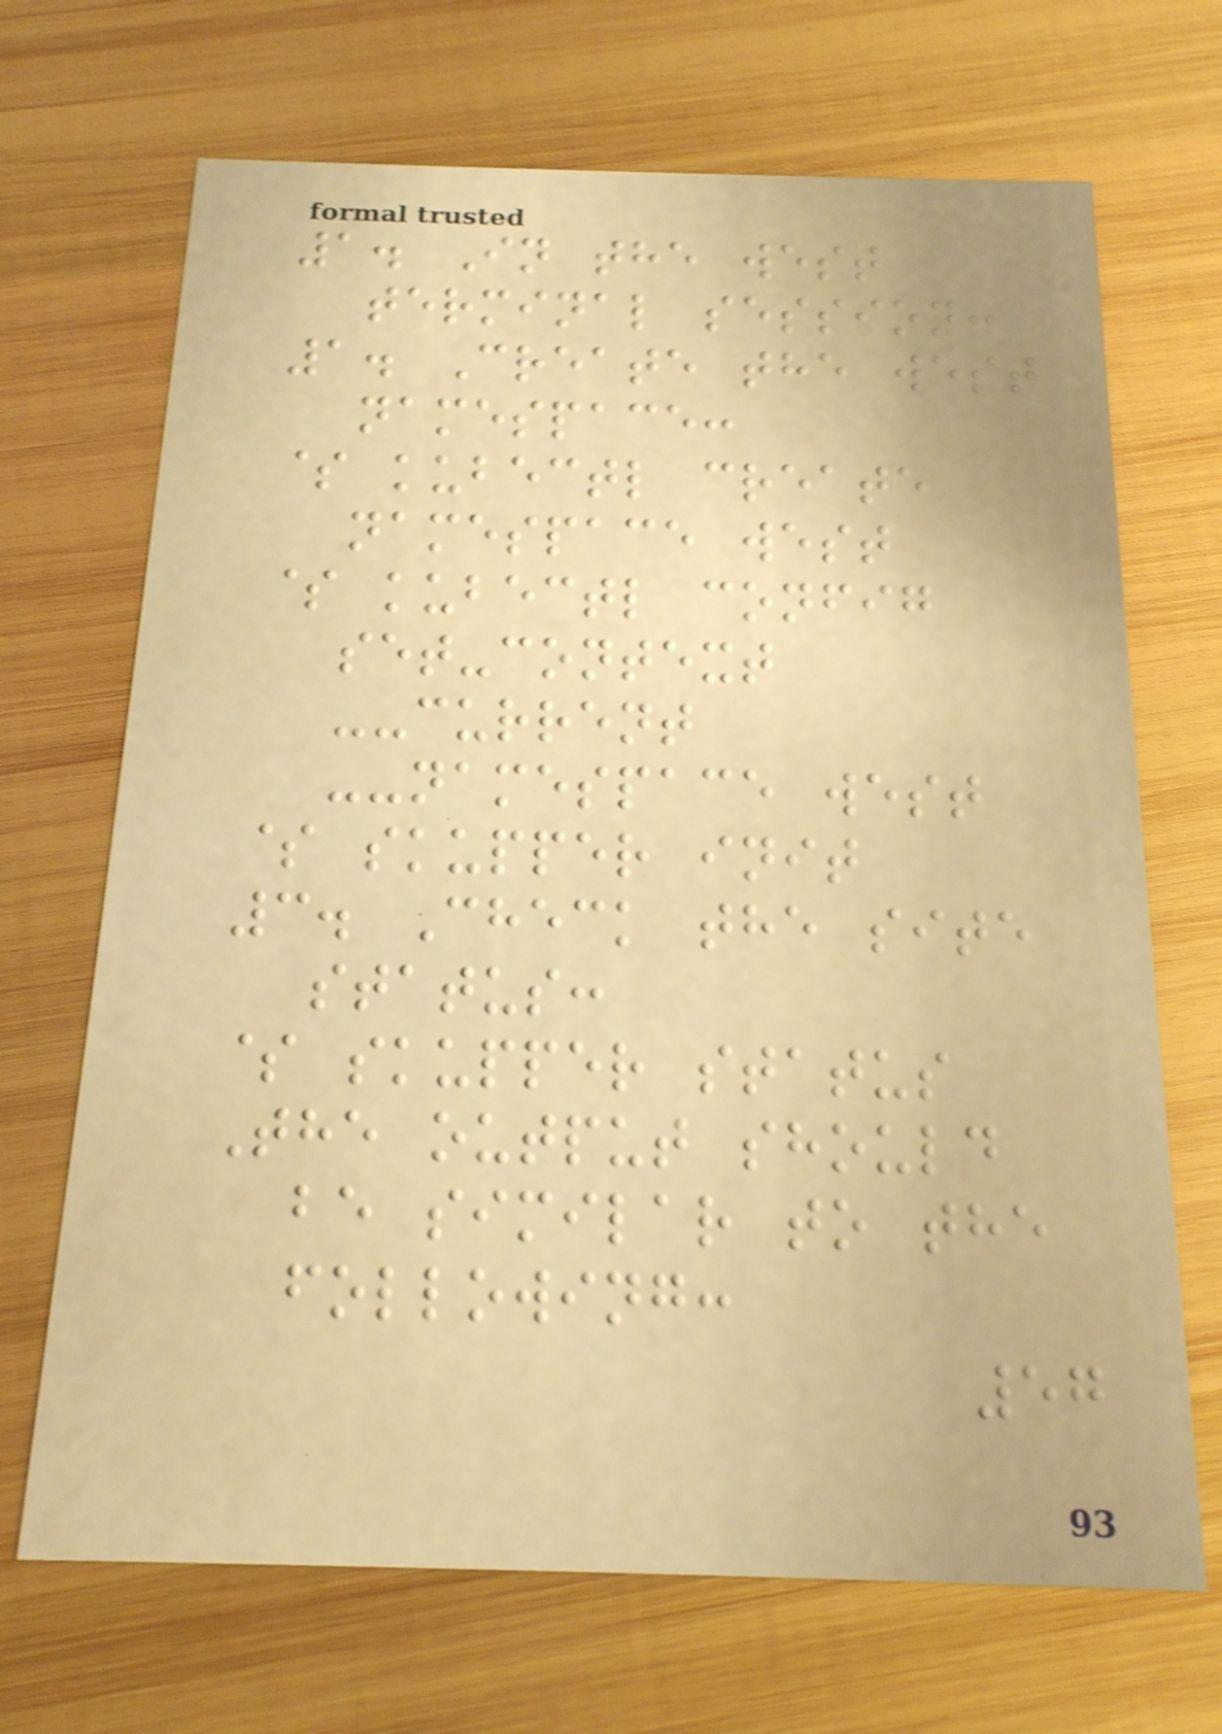1. In the west
terminal session:
1. Create the west
namespace:
$ kubectl create
namespace west
$ kubectl config
set-context
--current
--namespace west
$ skupper init
3. Check the site
status:
$ skupper status
The output should
be similar to the
following:
57
